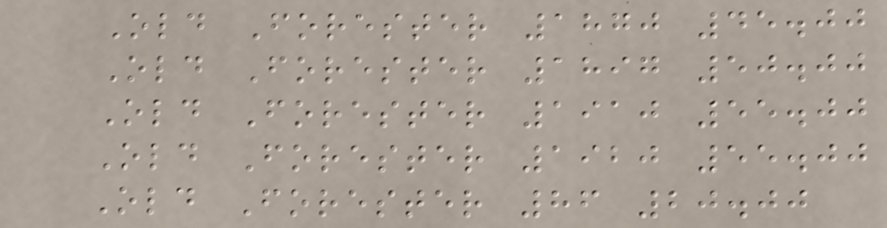Old Forester 1870 45.00
Old Forester 1897 50.00
Old Forester 1910 55.00
Old Forester 1920 55.00
Old Forester 86 20.00
